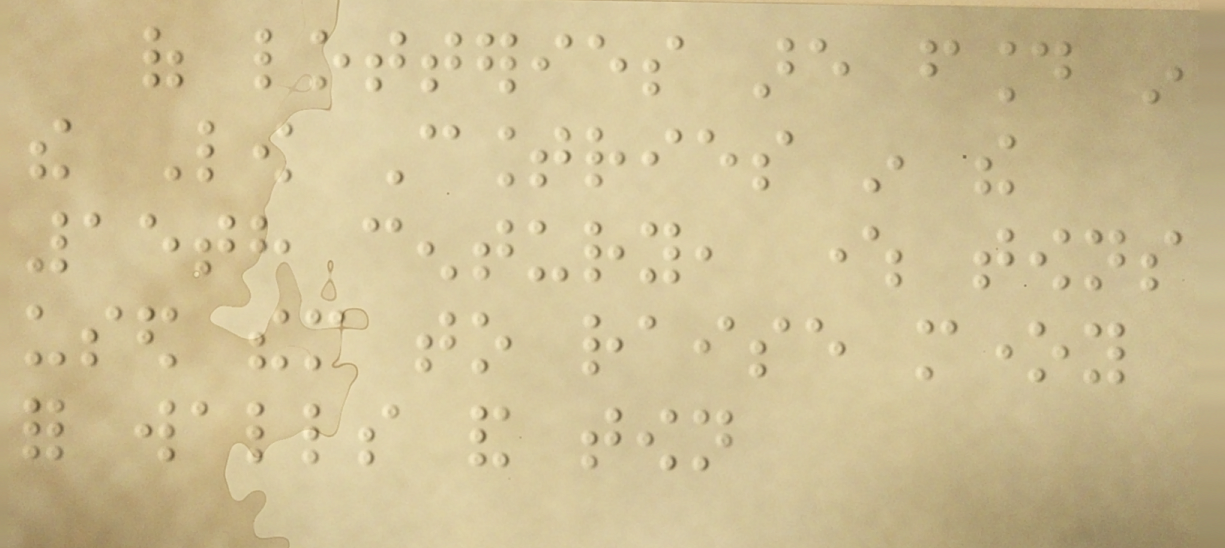of lotteries are found in
the Low Countries in the
15th century, where towns
used them to raise money
for walls and town
